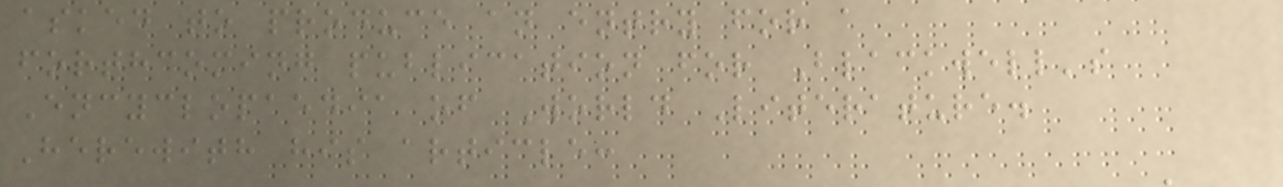asked to produce an entry for a
forthcoming publication for Blackwell's
Encyclopaedia of World Literature.
Herewith his article:
